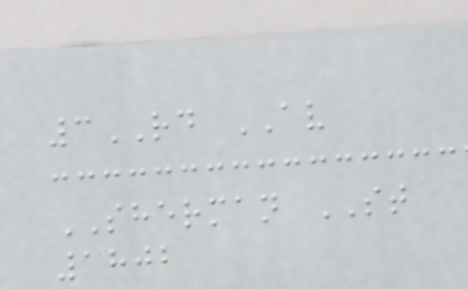3RD AV
SHERMAN ST
1802
